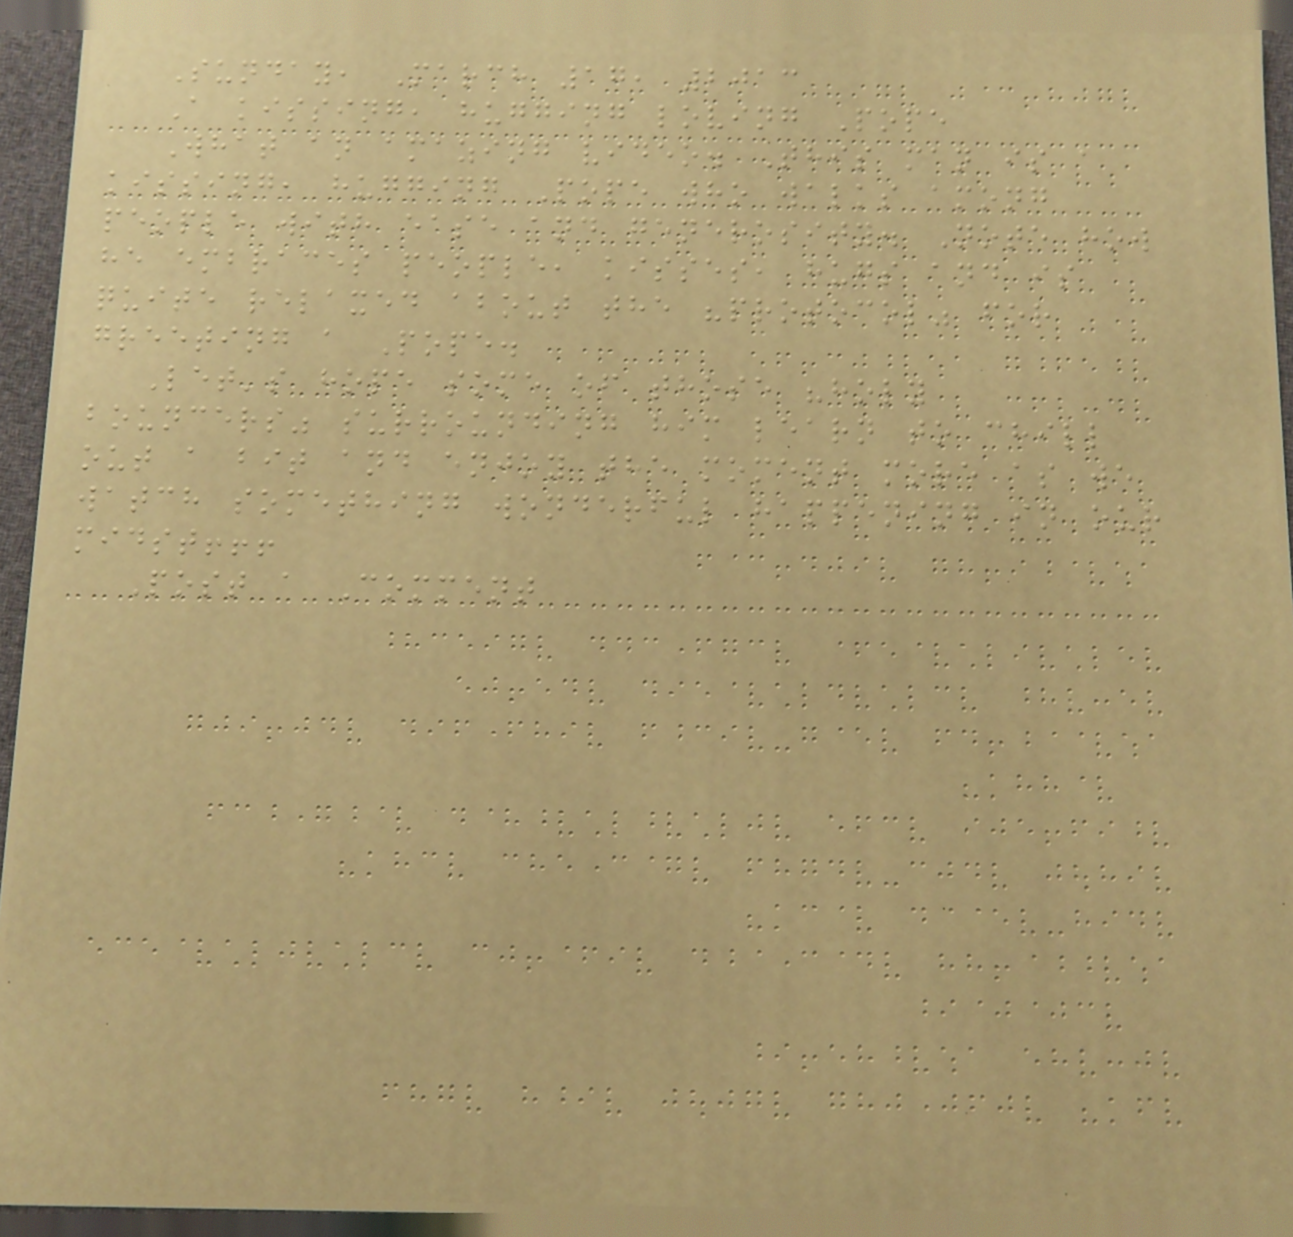Sunday, March 17, 2013
A kissing, hugging loving Pope
What an amazing video. This man is a
kissing, hugging Pope who walks among
people with ease and generosity. Note how
he embraces people, kisses, hugs and is
quite relaxed about the "protocol" for
greeting a Pope.
Let's hope some of those "holy
bouncers" surrounding him learn to chill
out a bit and enjoy the moment more as we
watch something wonderful happening in our
midst!!!
Post a Comment
